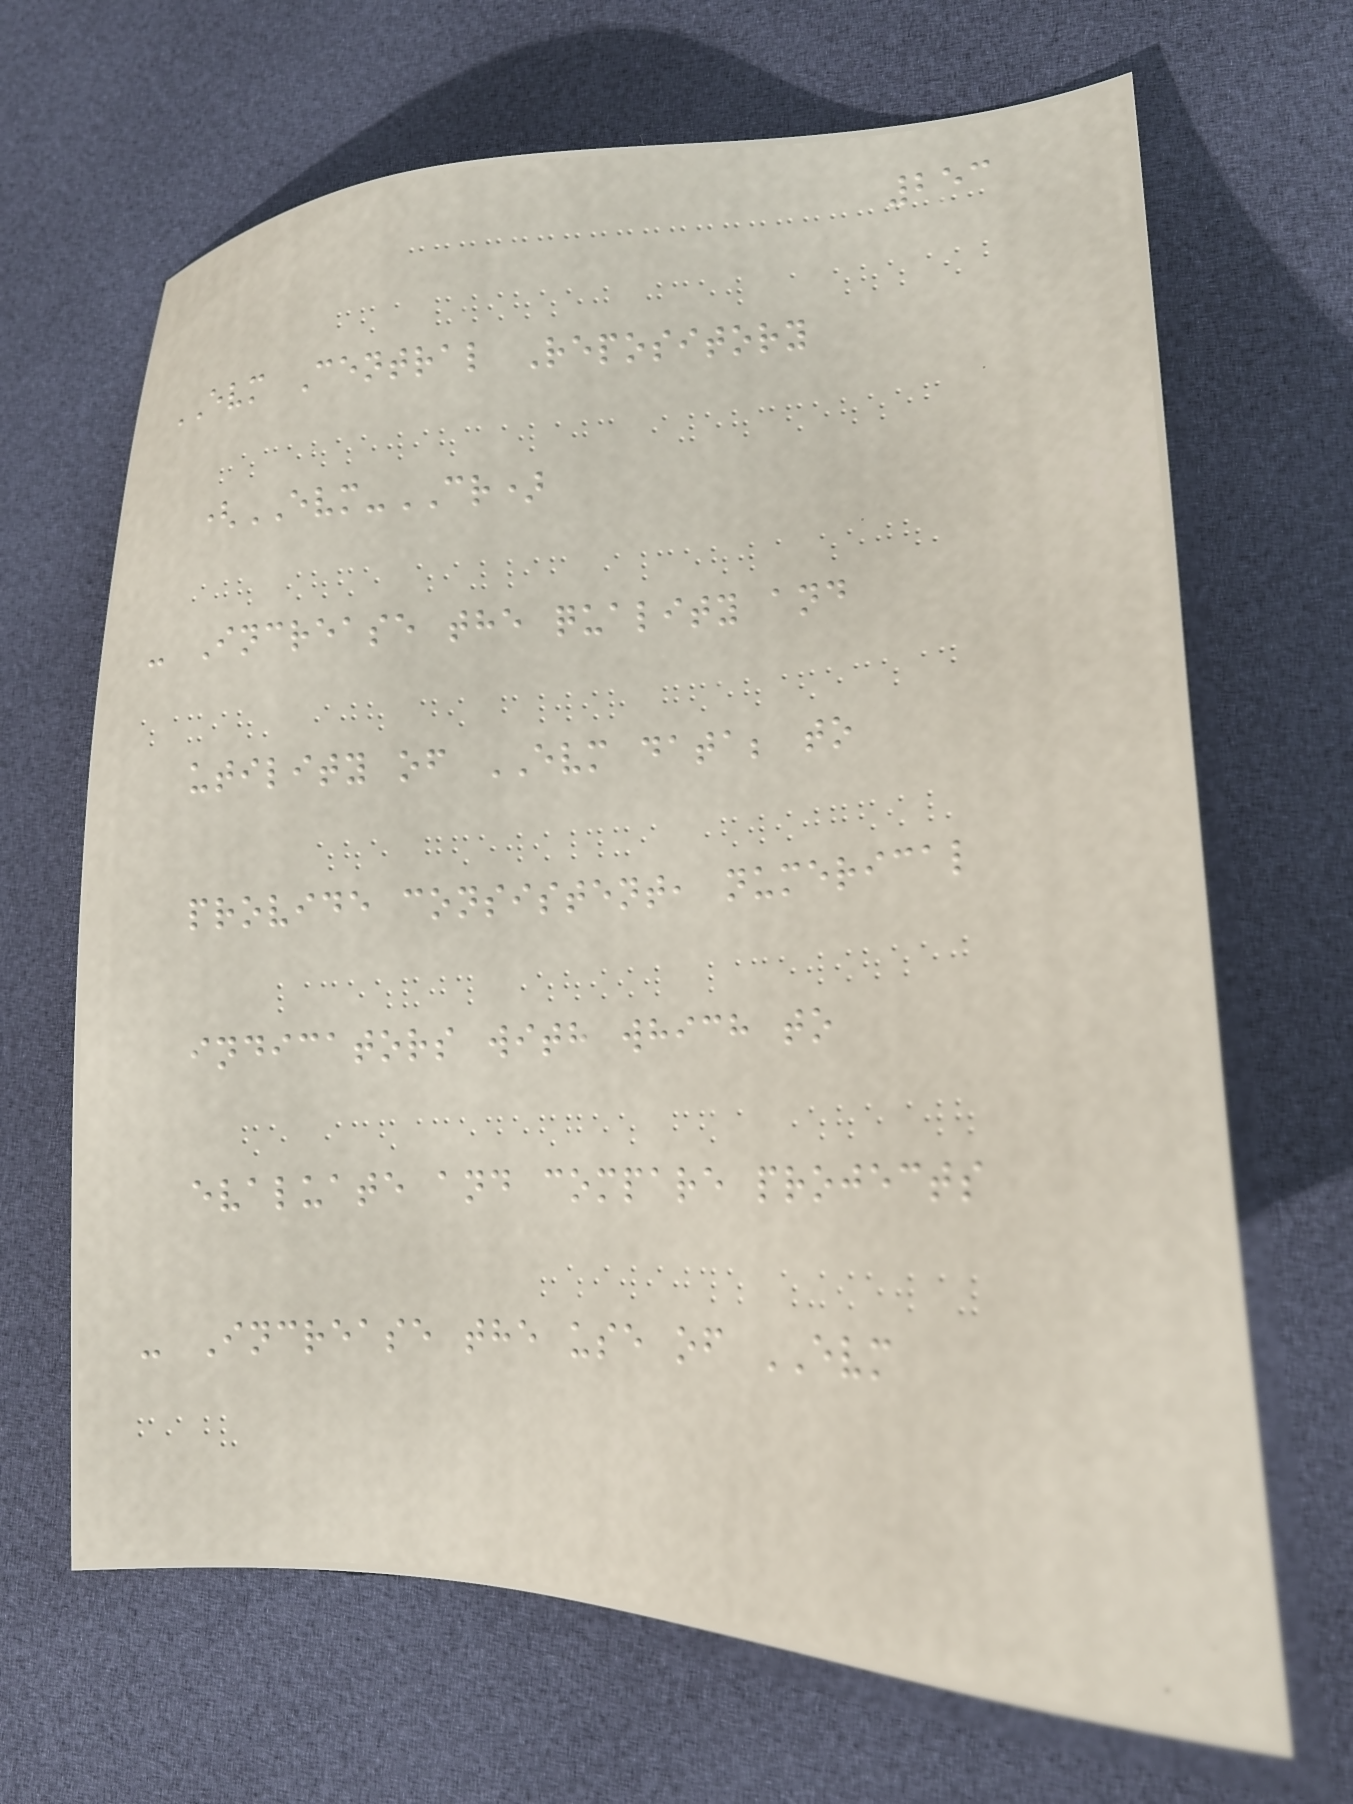253
EVM Central Repository
(EVM-CR)
- Increase the quality and
utility of EVM data; to
provide consistent, numerical
indicators with which to
evaluate and compare projects
- Increase the use of EVM
